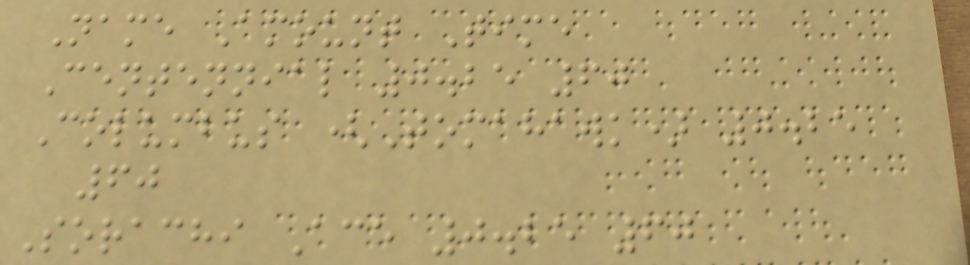Name Amount Time
Centennial 0.25 60
Columbus (Tomahawk) 0.25
60
Sorachi Ace 0.25 60
